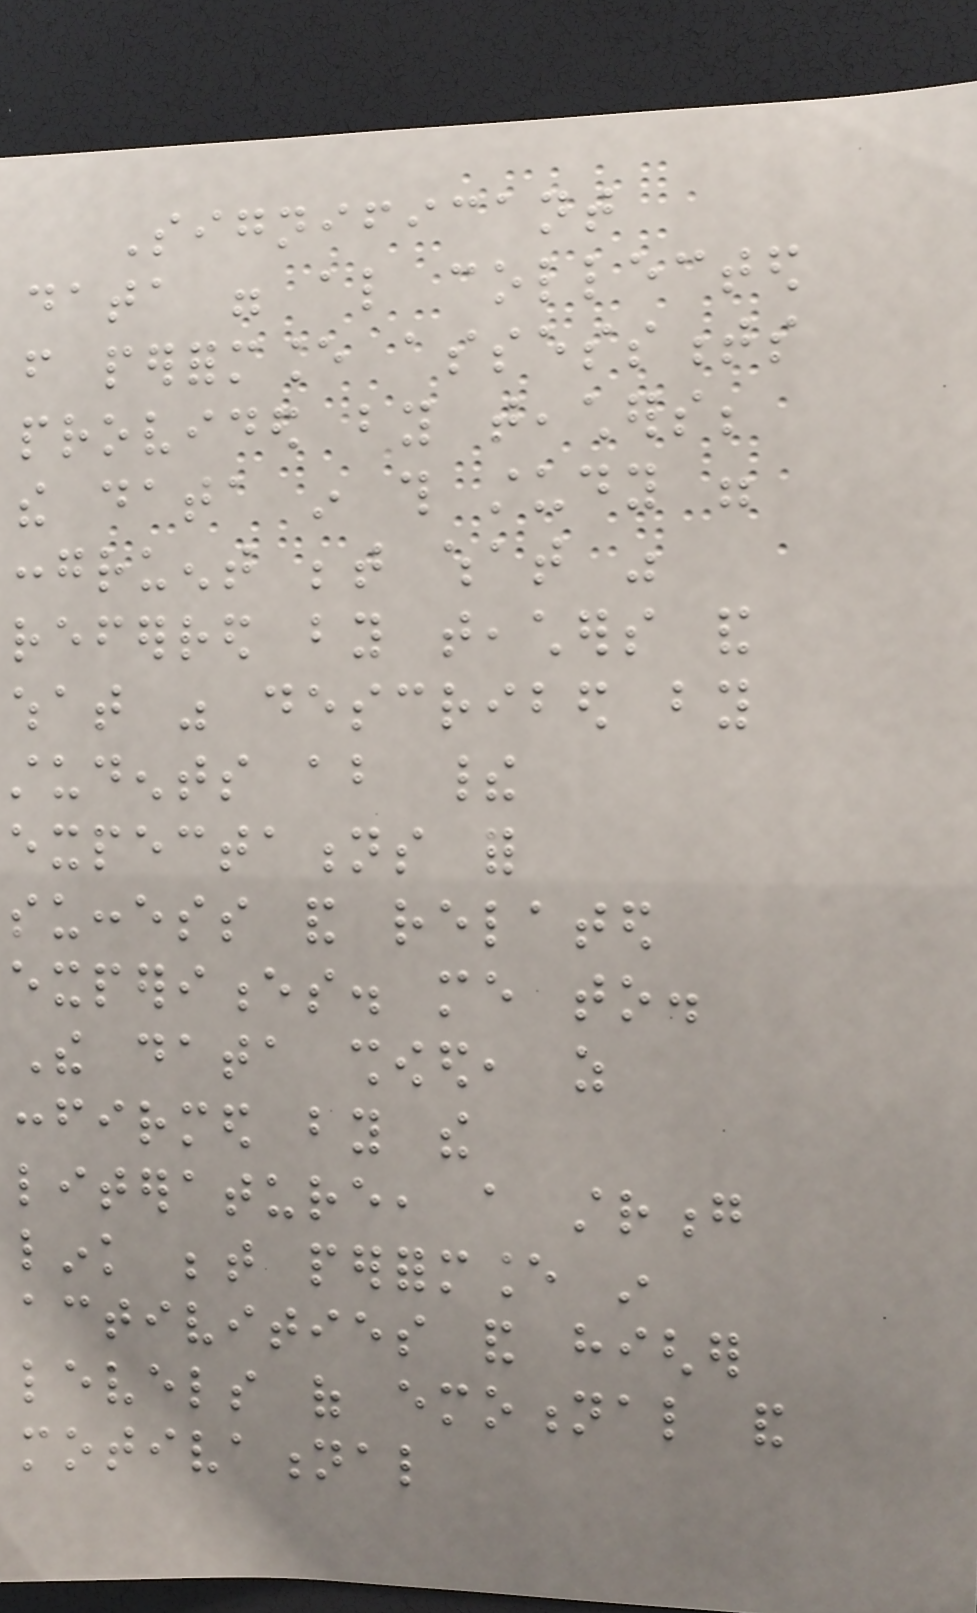Significant
data were also collected
from performance assessments
provided by teachers;
the data in this study were
congruent between what was
referred by teachers and
what was described by
students about their
expectations for
success and related
experiences. me to.
The data showed, as
confirmed by the
literature, a strong
link between performance in
activities and higher
levels of emotional and
motivational
